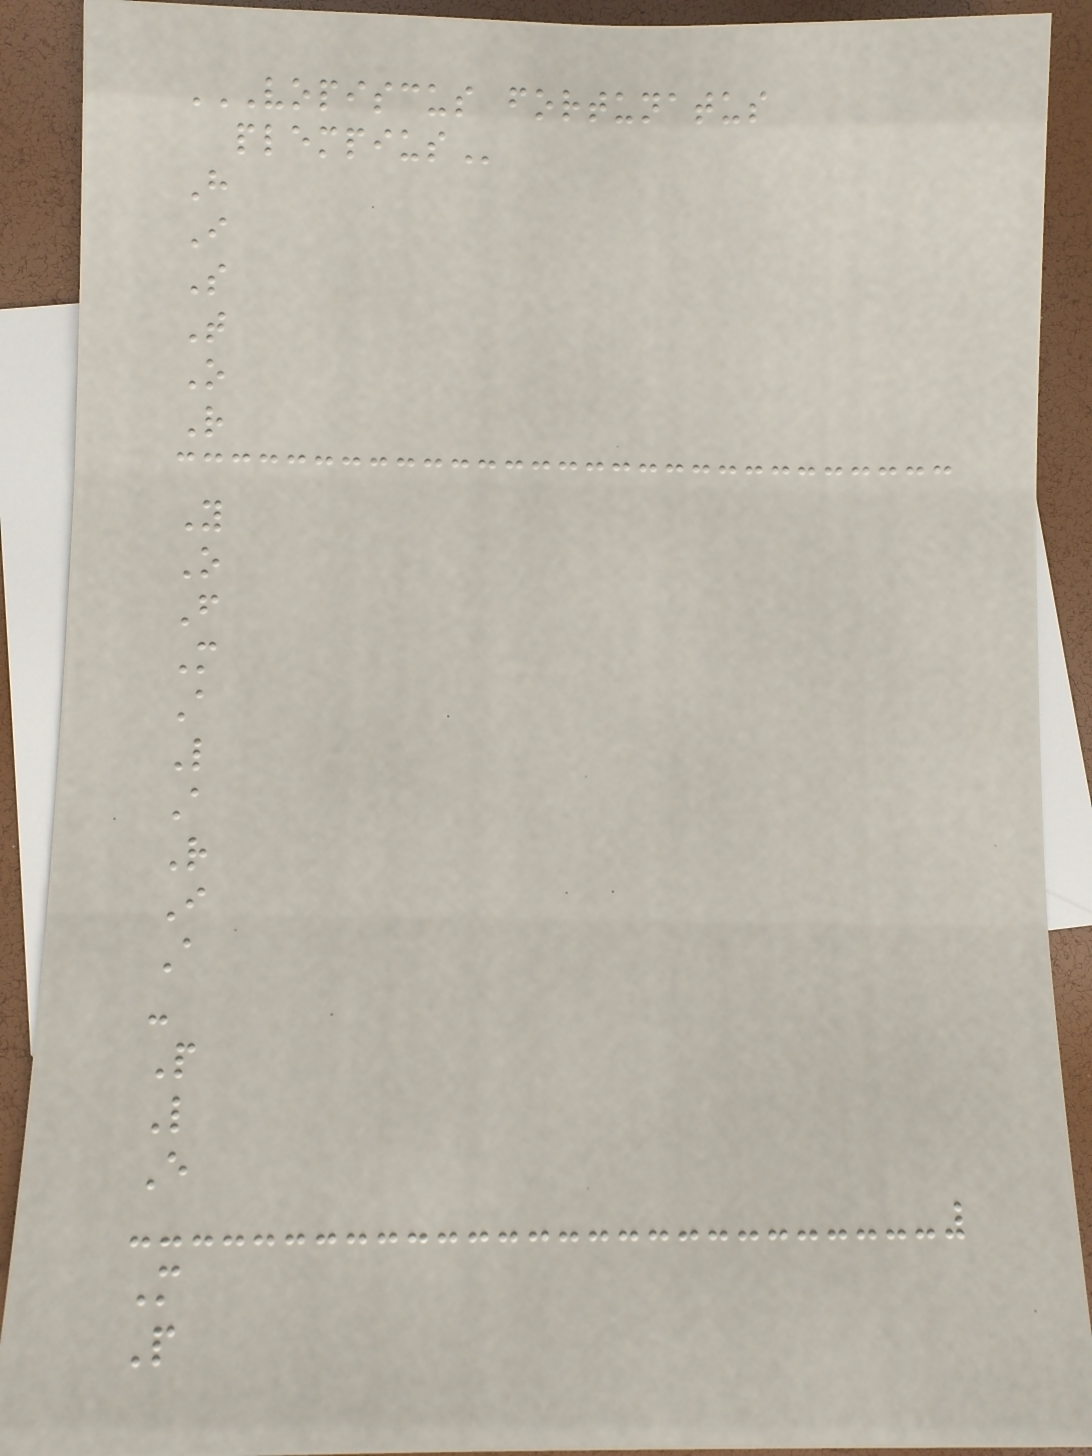VOPISCUS FORTUNATUS
PLEMPIUS
H
I
S
T
O
R
Y
O
F
M
A
L
A
R
I
A
-
P
L
E
M
P
